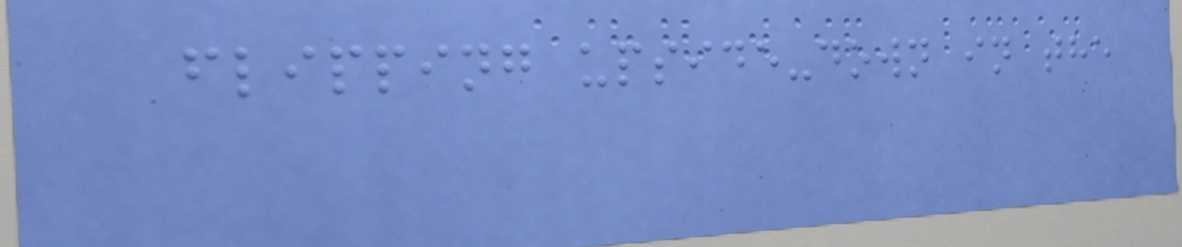flipping upside-down in the
